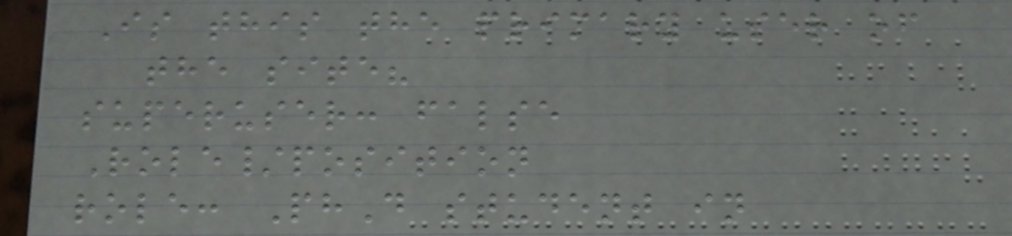Is this the primary user of
the site?
superuser: false
Role/position
role: PhD student in
